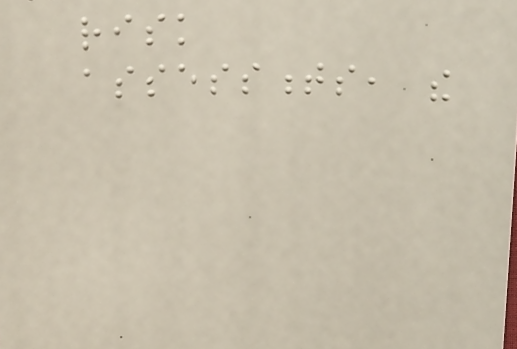risk
assessments, the
